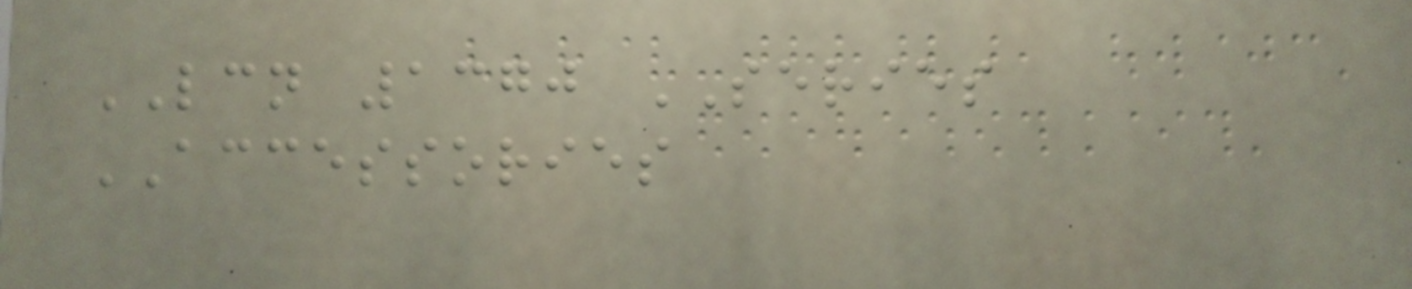LCN 1370 SERIES
ACCESSORIES
